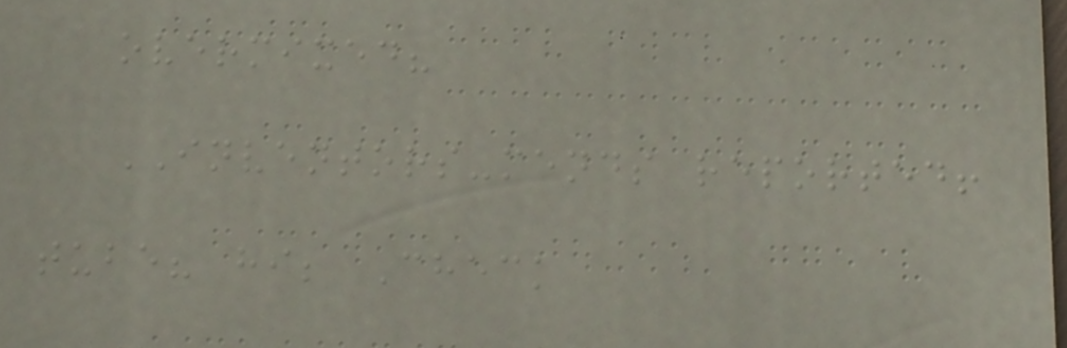overmixed?
INVENTORS-mends reported!
tube? hi; Check
